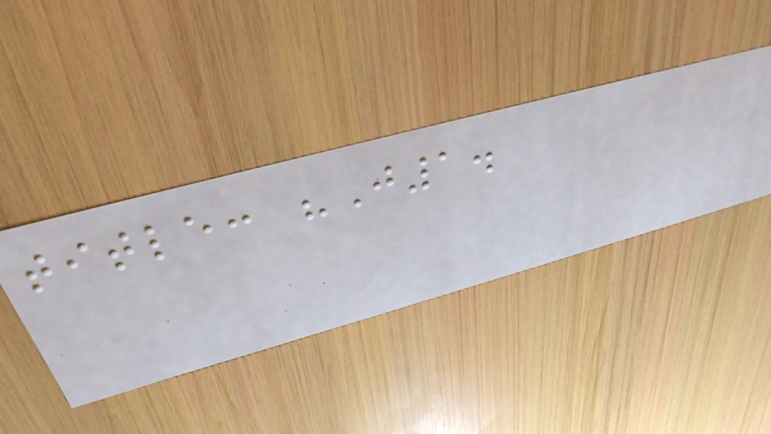title: "J1.
